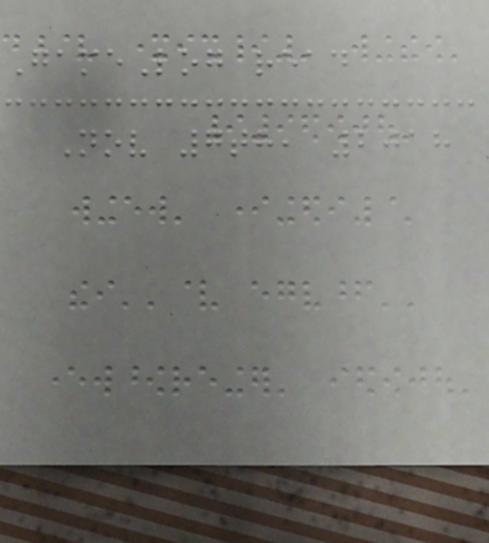GameLog read
Nov 7th, 2018
